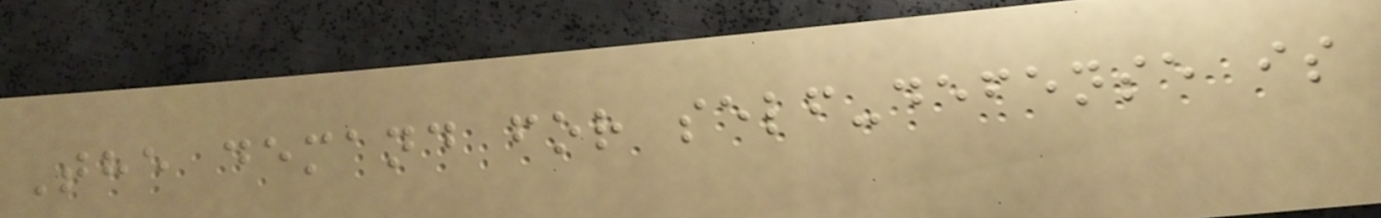The demand for self-defense is
